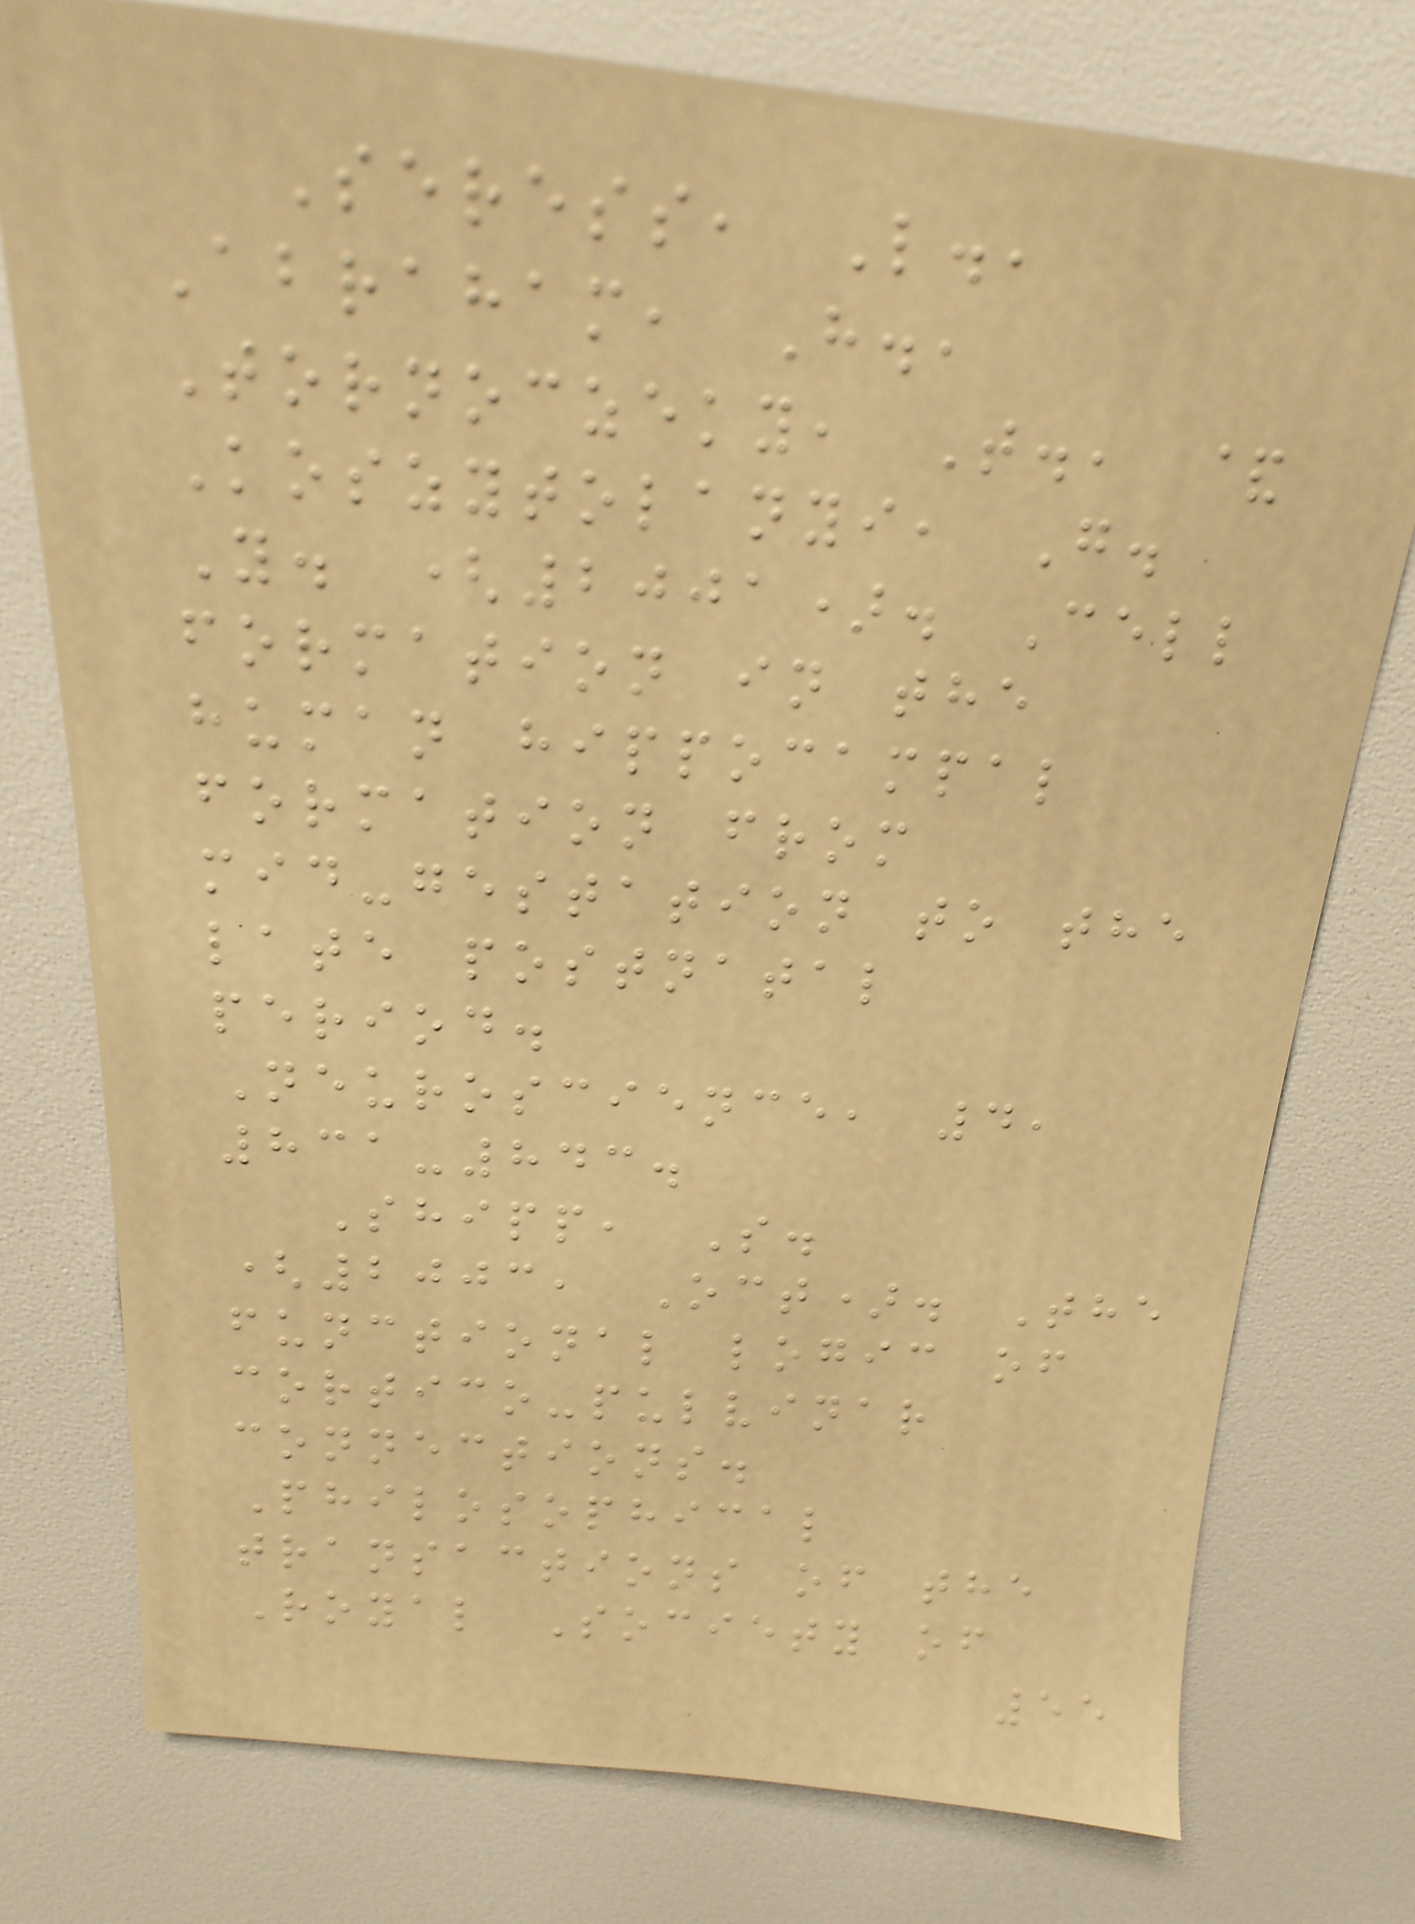Seress, L.,
Abraham, H.,
Tornoczeky, T., &
Koszytolanyi, G.
Y. (2001). Cell
formation in the
human hippocampal
formation from
mid-gestation to the
late postnatal
period.
Neuroscience, 4,
831-843.
Shipp, S.
(2003, Oct). The
functional logic of
cortico-pulvinar
connections.
Philosophical
transactions of the
Royal Society of
55
